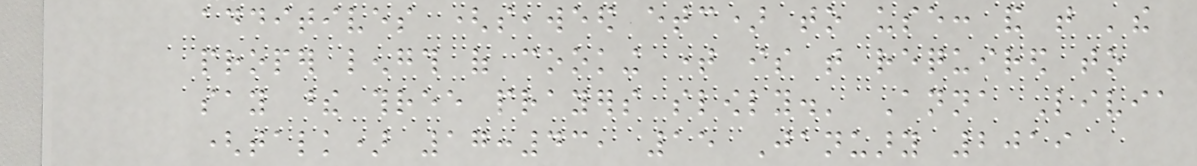additives (seaweed etc) to use: and that 'the
proper length of cooking time is that required to
say these three prayers slowly.' Anna Livia
(talk) 17:43, 15 January 2019
